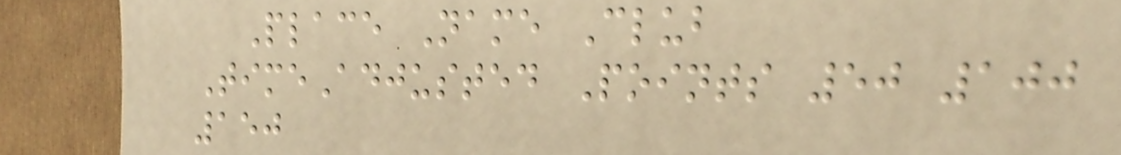Place Name Club
TimeAdjusted Points 50 100
150
